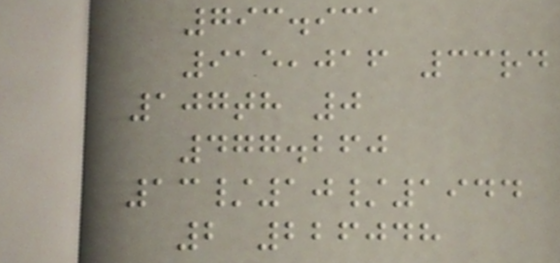793.931
915,016 33rd
107th 0
477.260
13/10/1944
2 226048
